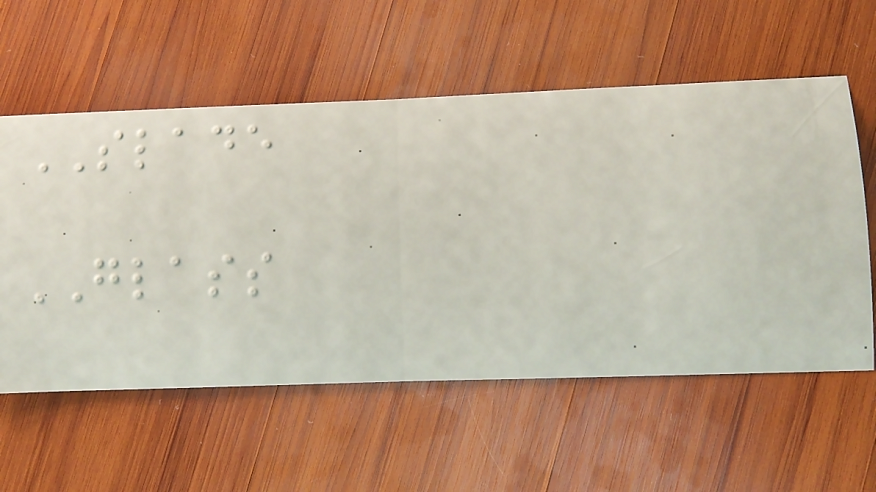SLADE
GLASS
